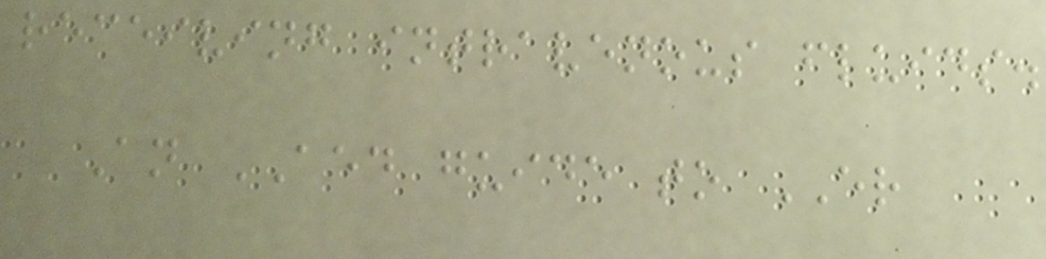receiving intravenous fluids.
An AED guide to ER
